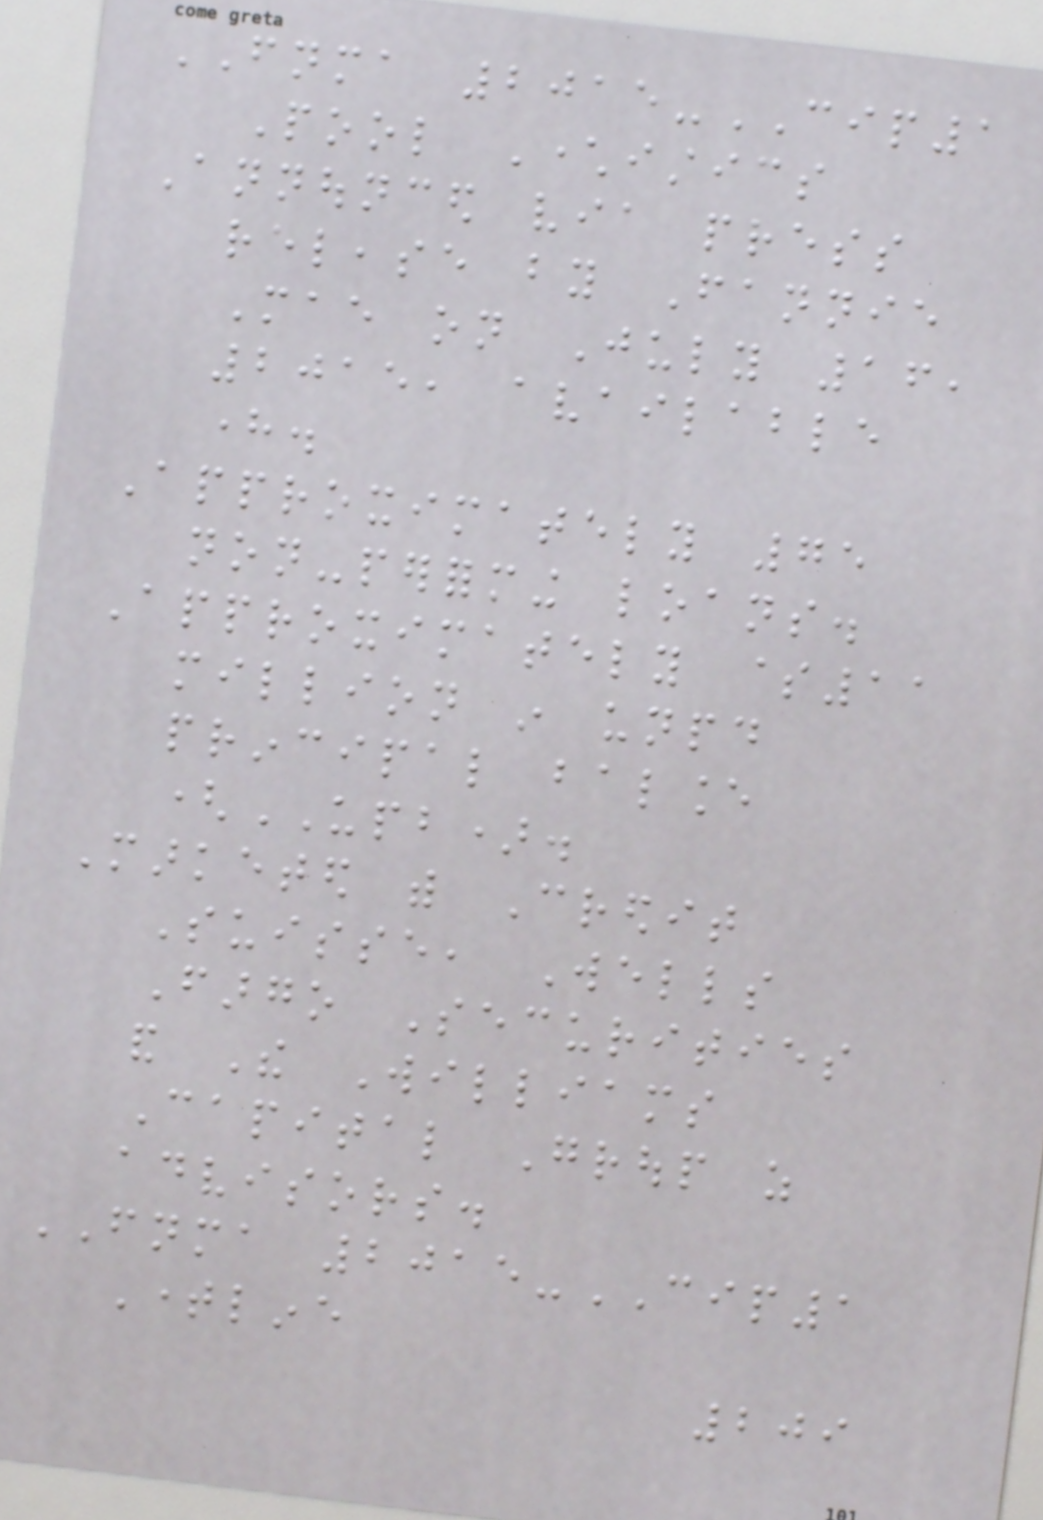FNMA 2015-CIP1
Pool Characteristics
Announced via press
release by Fannie
Mae on July 16,
2015, available
here.
Approximately 75
non-performing loans.
Approximately $11
million in unpaid
principal balance
(UPB).
Marketed with Credit
Suisse, Wells
Fargo Securities
and The Williams
Capital Group as
advisors.
FNMA 2015-CIP1
Timeline
209
